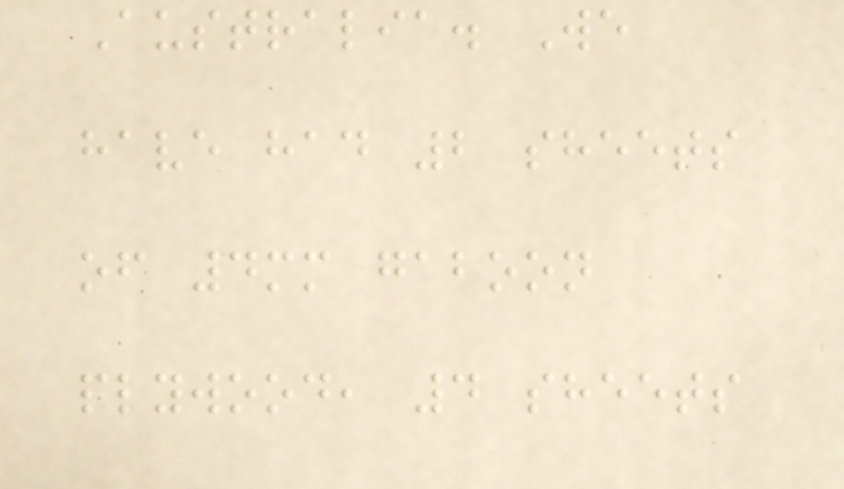Australia. We
have had 2 sheets
of 4mm gaboon
plywood, 4 sheets
